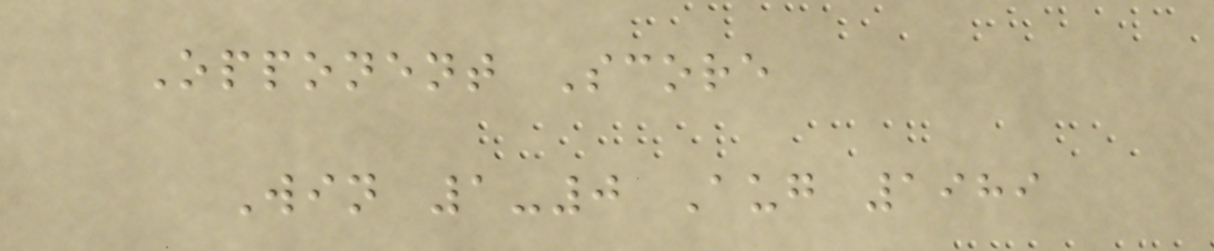Opponent Score
Win 1-0 Aug 1989
